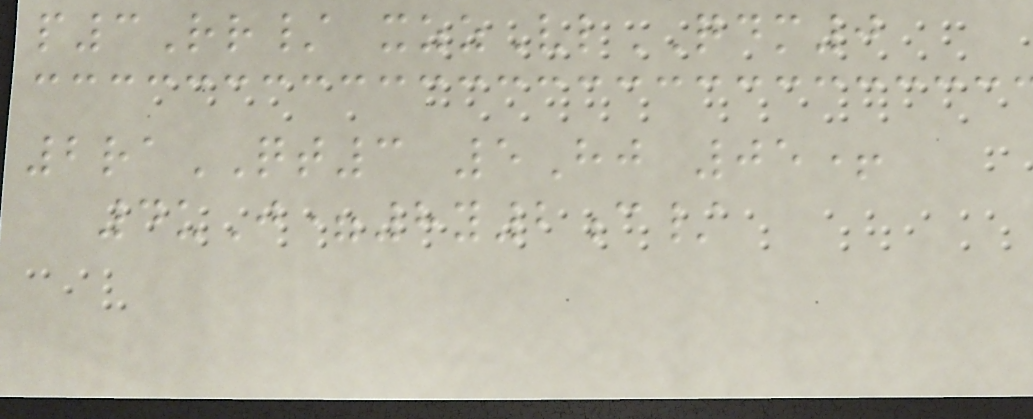p3Rr/ xzzVlQDM0
2raQT3 5Hj 05+
4uJ=8y2c/
